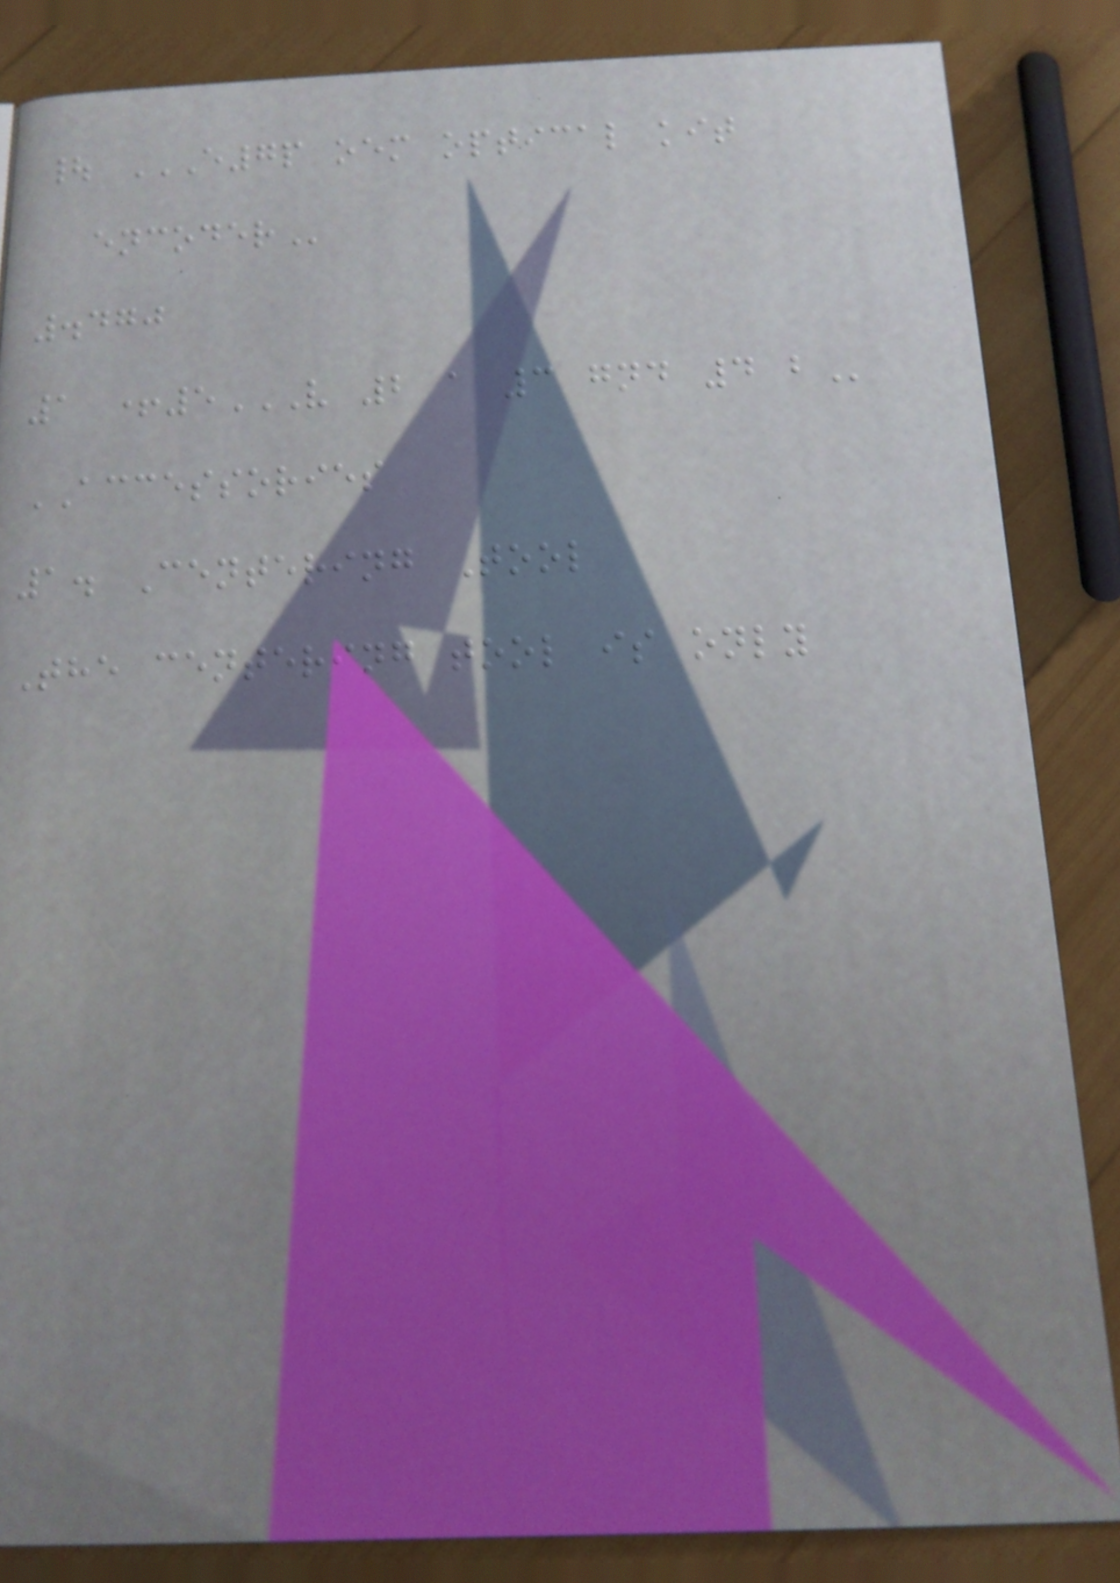| E7P OEM OPTICAL KIT
ENCODER
.470
1 +5V 2 A 3 GND 4 B
ACCESSORIES
1. Centering Tool
The centering tool is only
